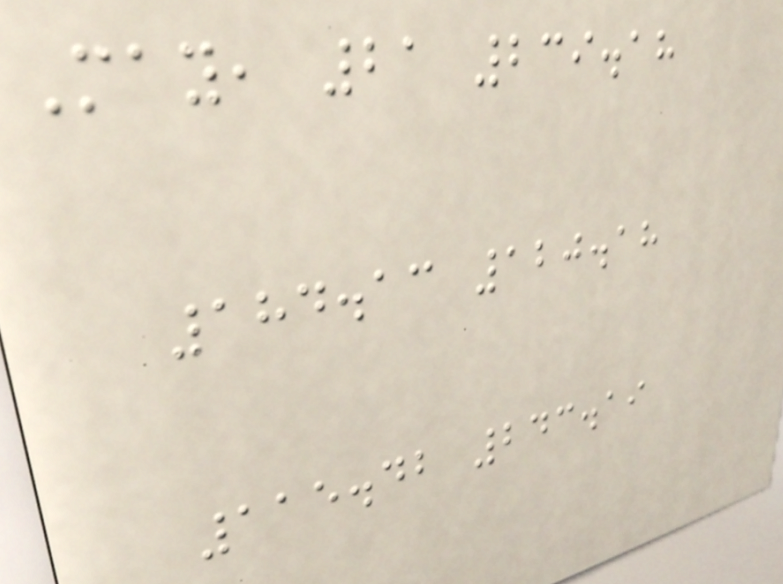May, 21 239.18
184.13 120.18
115.42 243.19
